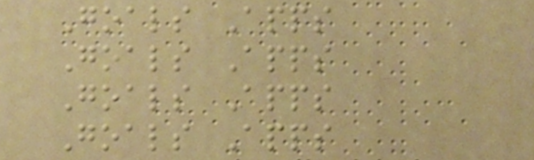Goals Apps
Goals Apps
Goals Apps
Goals Apps
